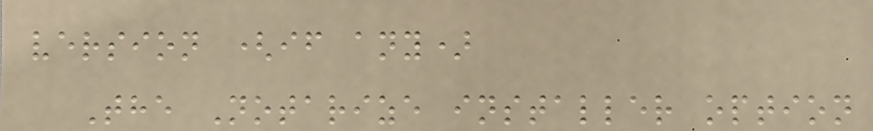version (if any)
The Notarize installer option
